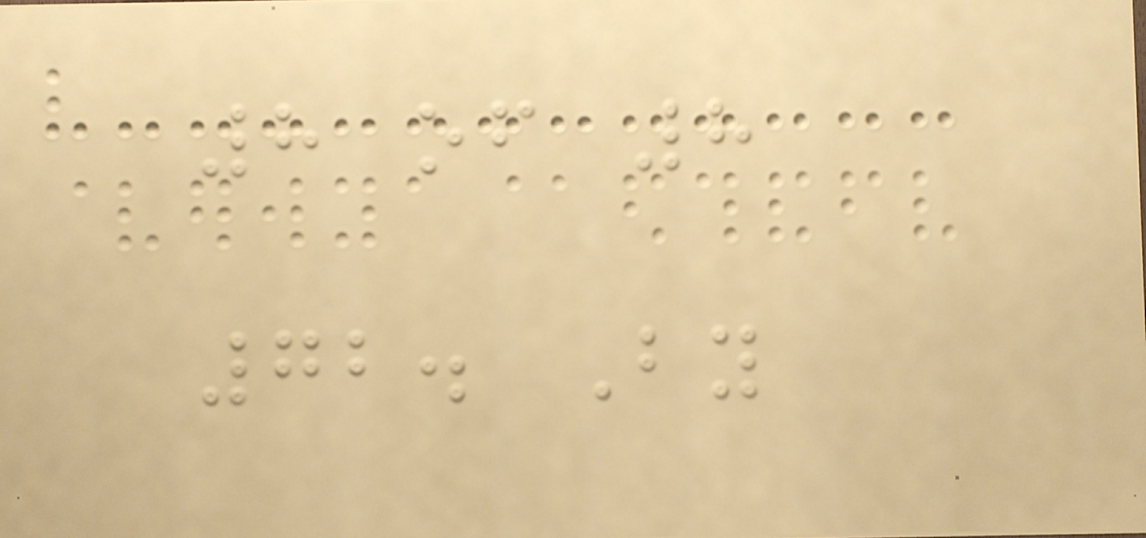8 of 8
72. By
